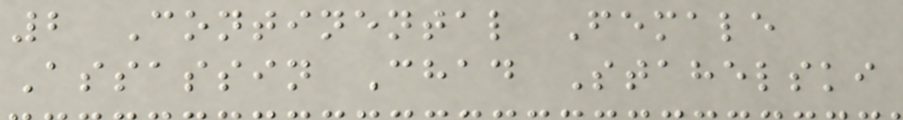2 Continental Female
Assassin Chad Stahelski
